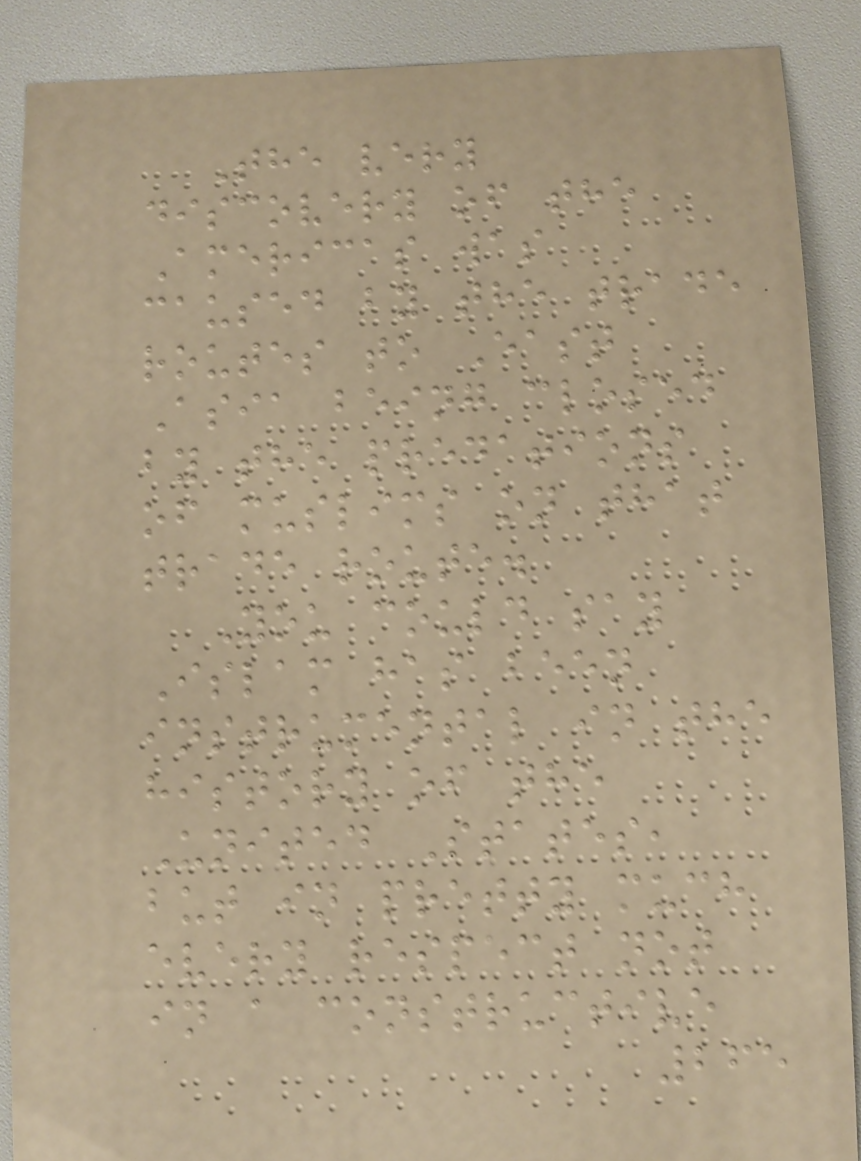The very
discovery of the
Americas was
caused by the trade
routes to East
Asia being closed
by the predations
of muslims on that
trade route.
You could say
Islam has been
instrumental in the
history of the
United States,
but in pretty much
every respect not
in a constructive
265
